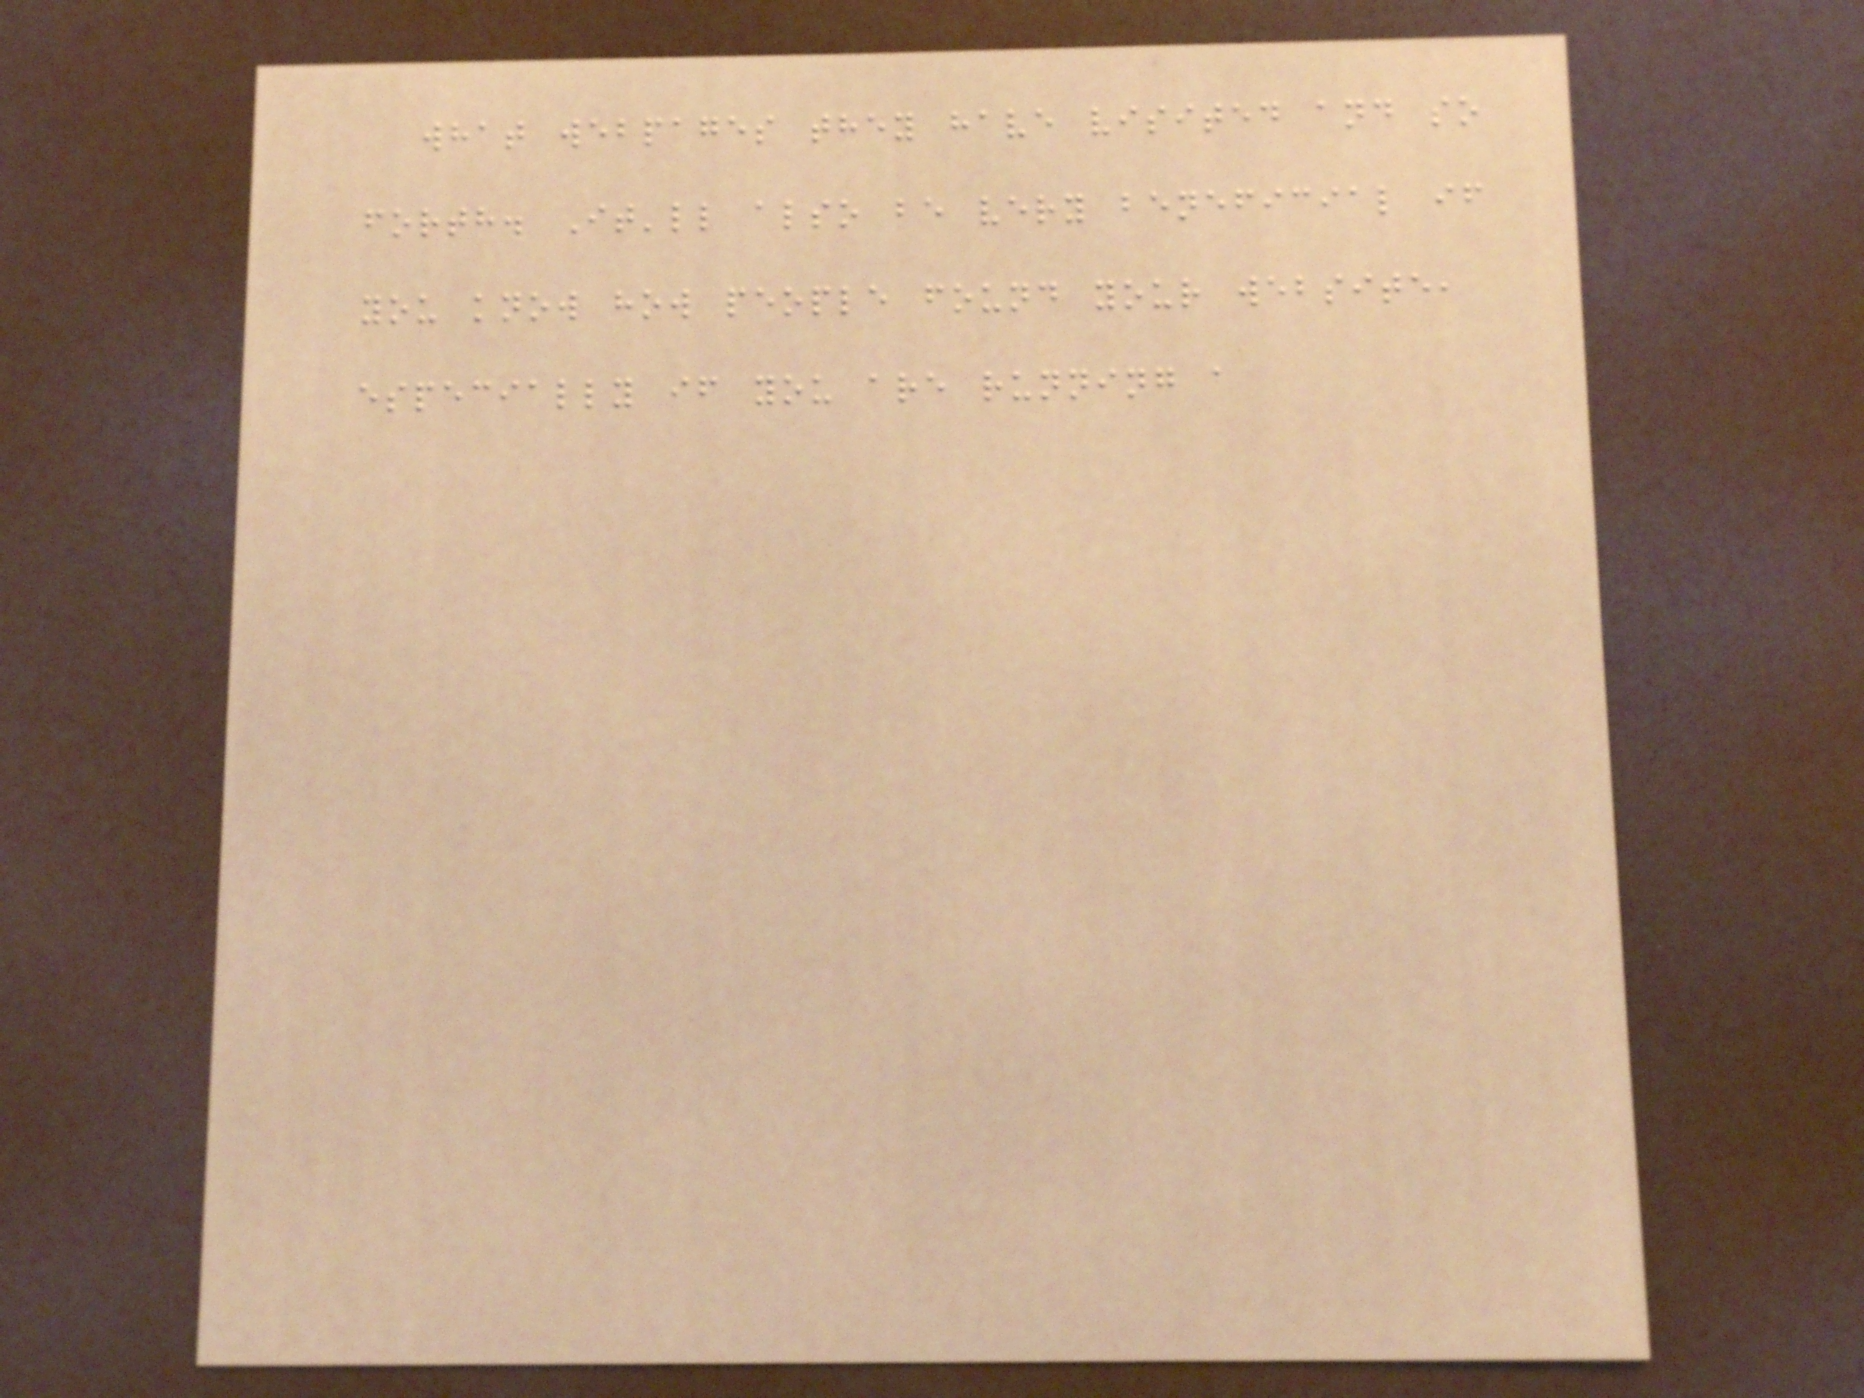what webpages they have visited and so
forth. It'll also be very beneficial if
you know how people found your website,
especially if you are running a
